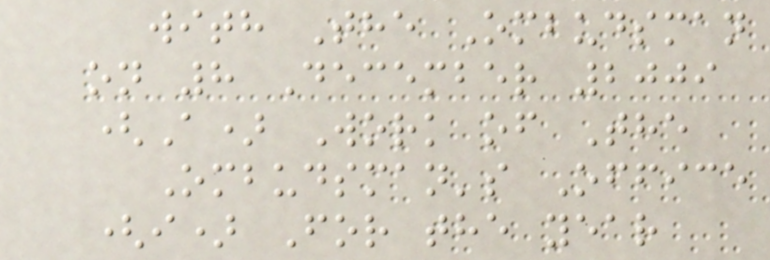with The Ombudsman
on 8 December 2009
(A) Work of The
Ombudsman's Office
(i) For the year
